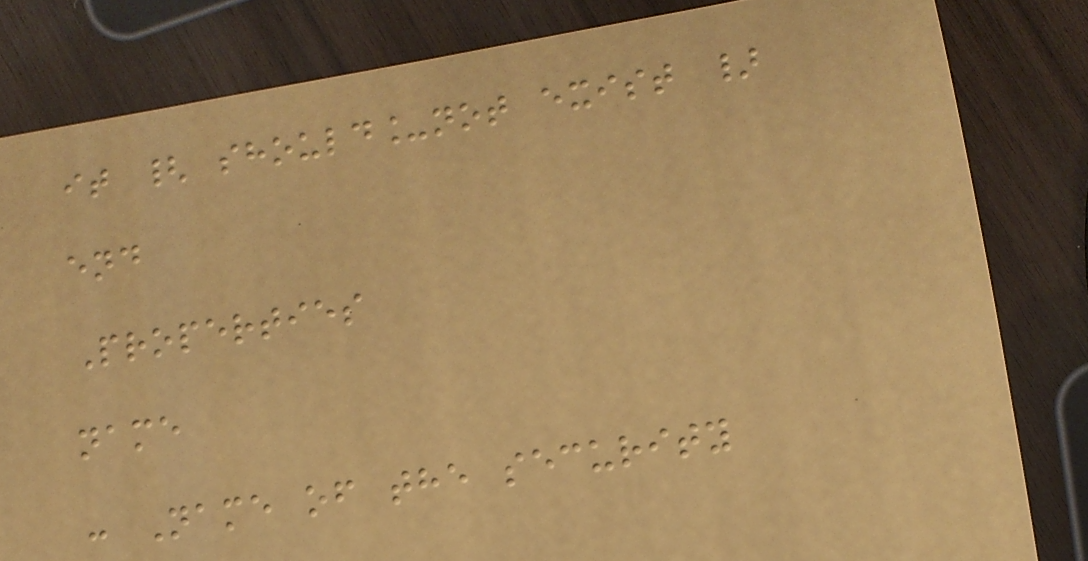it { should_not exist }
end
Properties
name
: Name of the security
